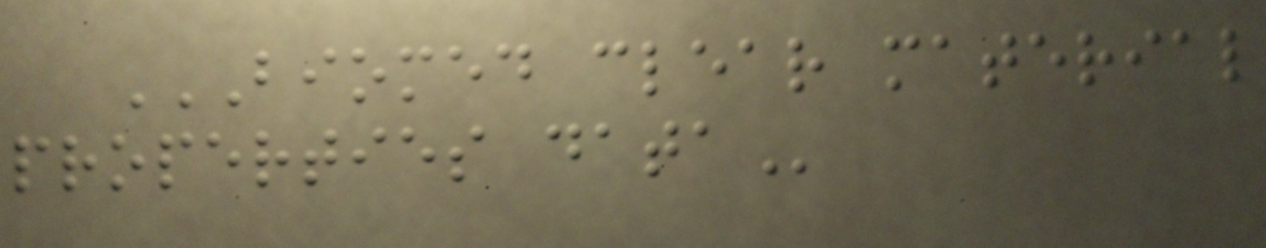BIOMED CLEAR MATERIAL
PROPERTIES DATA
